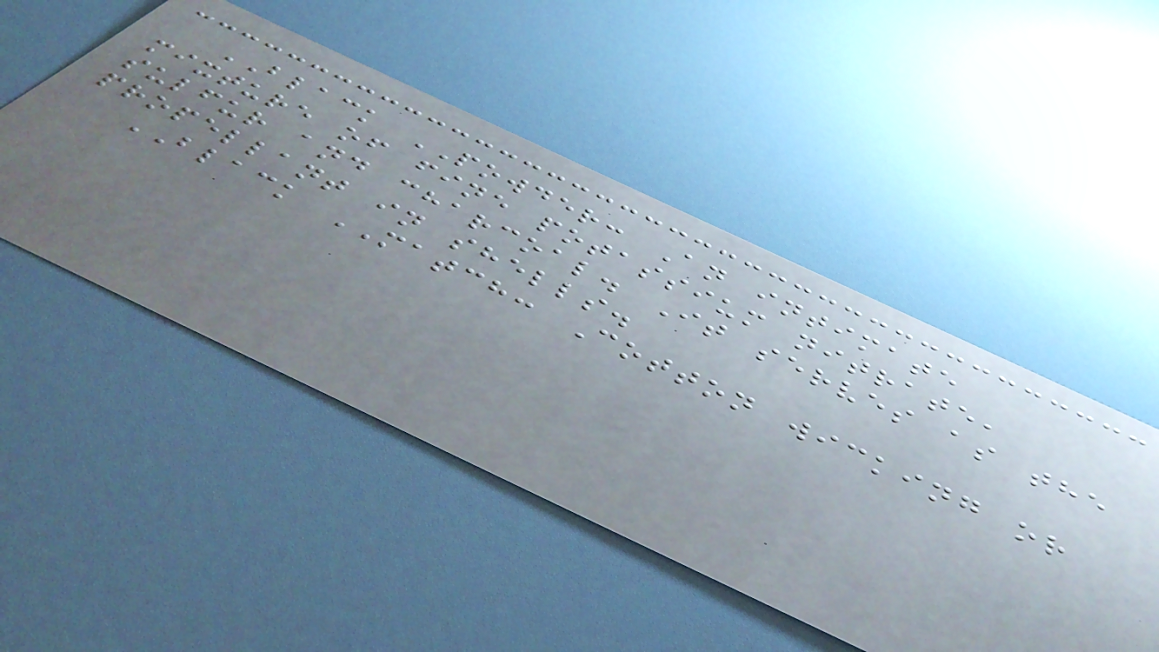BLACK POWDER: An intimate
mixture of fine potassium nitrate,
sulfur and charcoal. It serves as the
propellant in shells.
BLACK MATCH: Cotton wicking or
